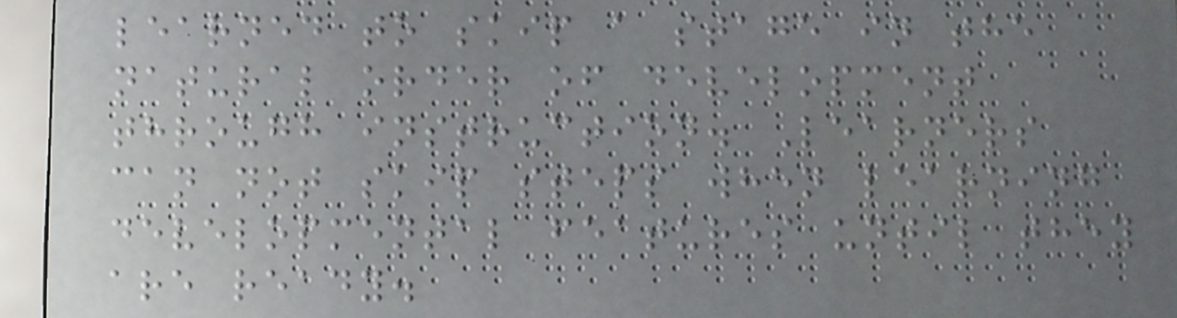learned to skip a stage in the
natural order of development
through instruction. Learners
can not skip steps when learning
developmental features until they
are ready.
